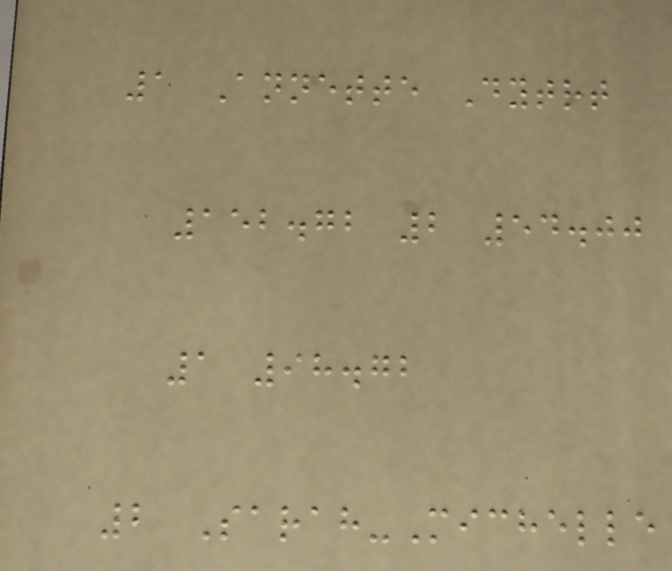1 Annette Dytrt
152.72 2 54.00
1 98.72
2 Sarah-Michelle
